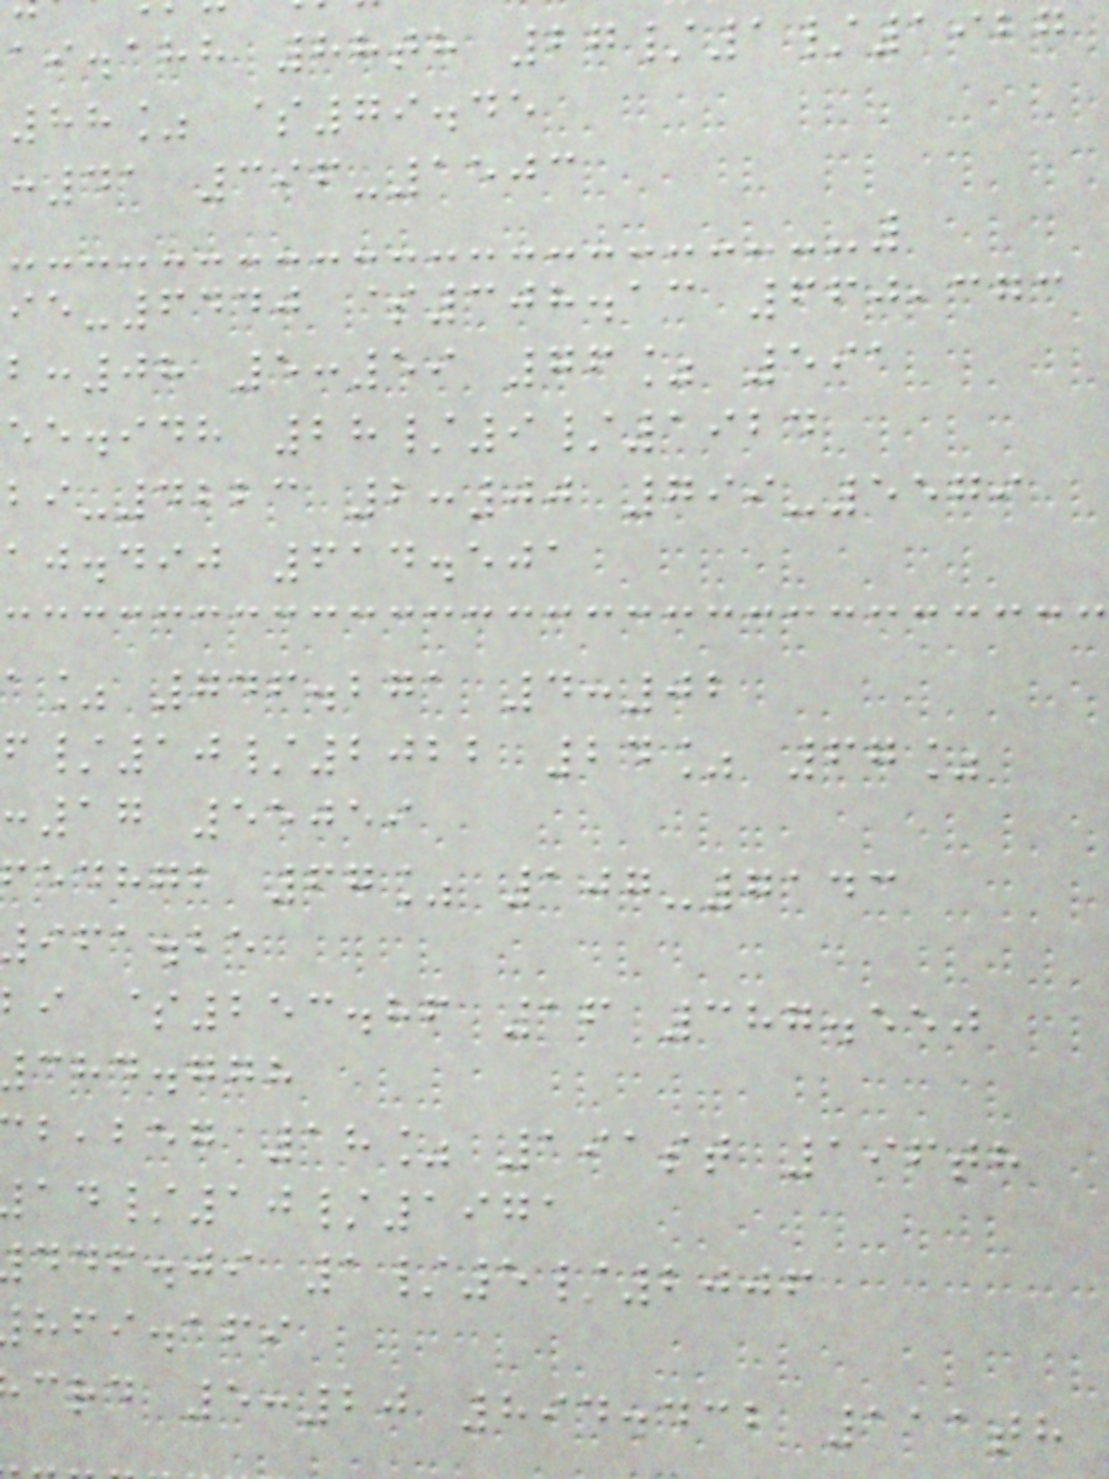ai.ahh 88th 27/1/1927
88% $79.45
:41 396-1503
-6440 $308.13 660,373
:08 5:59 76% 591
ee.idh 28/9/1924
-4223 2:00 799-5579
aj.dij 614.501
a% 746.271 4:02
/10/2022 24% 67%
:17 55059
fedhgb 67% 107-7143
961.25
i $253.86 16 387.550
chd.ggh
,beg 18% 191st 196th
/10/1971
ddf.ji 1/5/2006
hfi.afi
crd 5:20 894.432 111th
